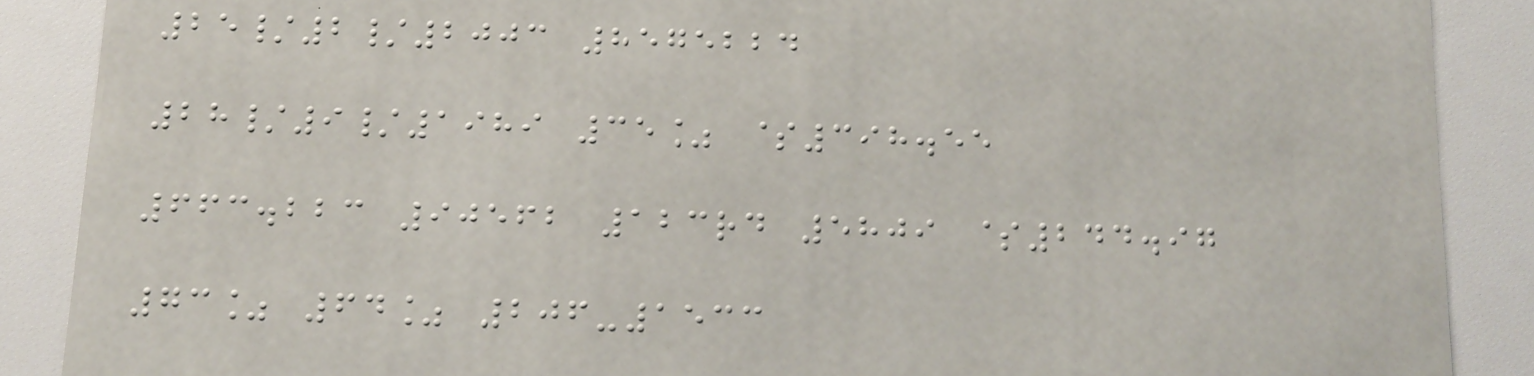25/2/2003 8575224
28/9/1989 35% $398.55
663.223 90562 123rd 5809 $244.97
73% 64% 206-1533
